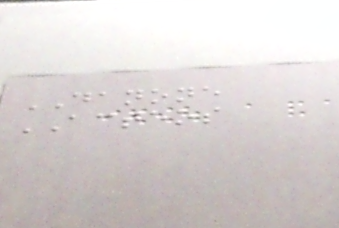DANONE
ACTEOS
